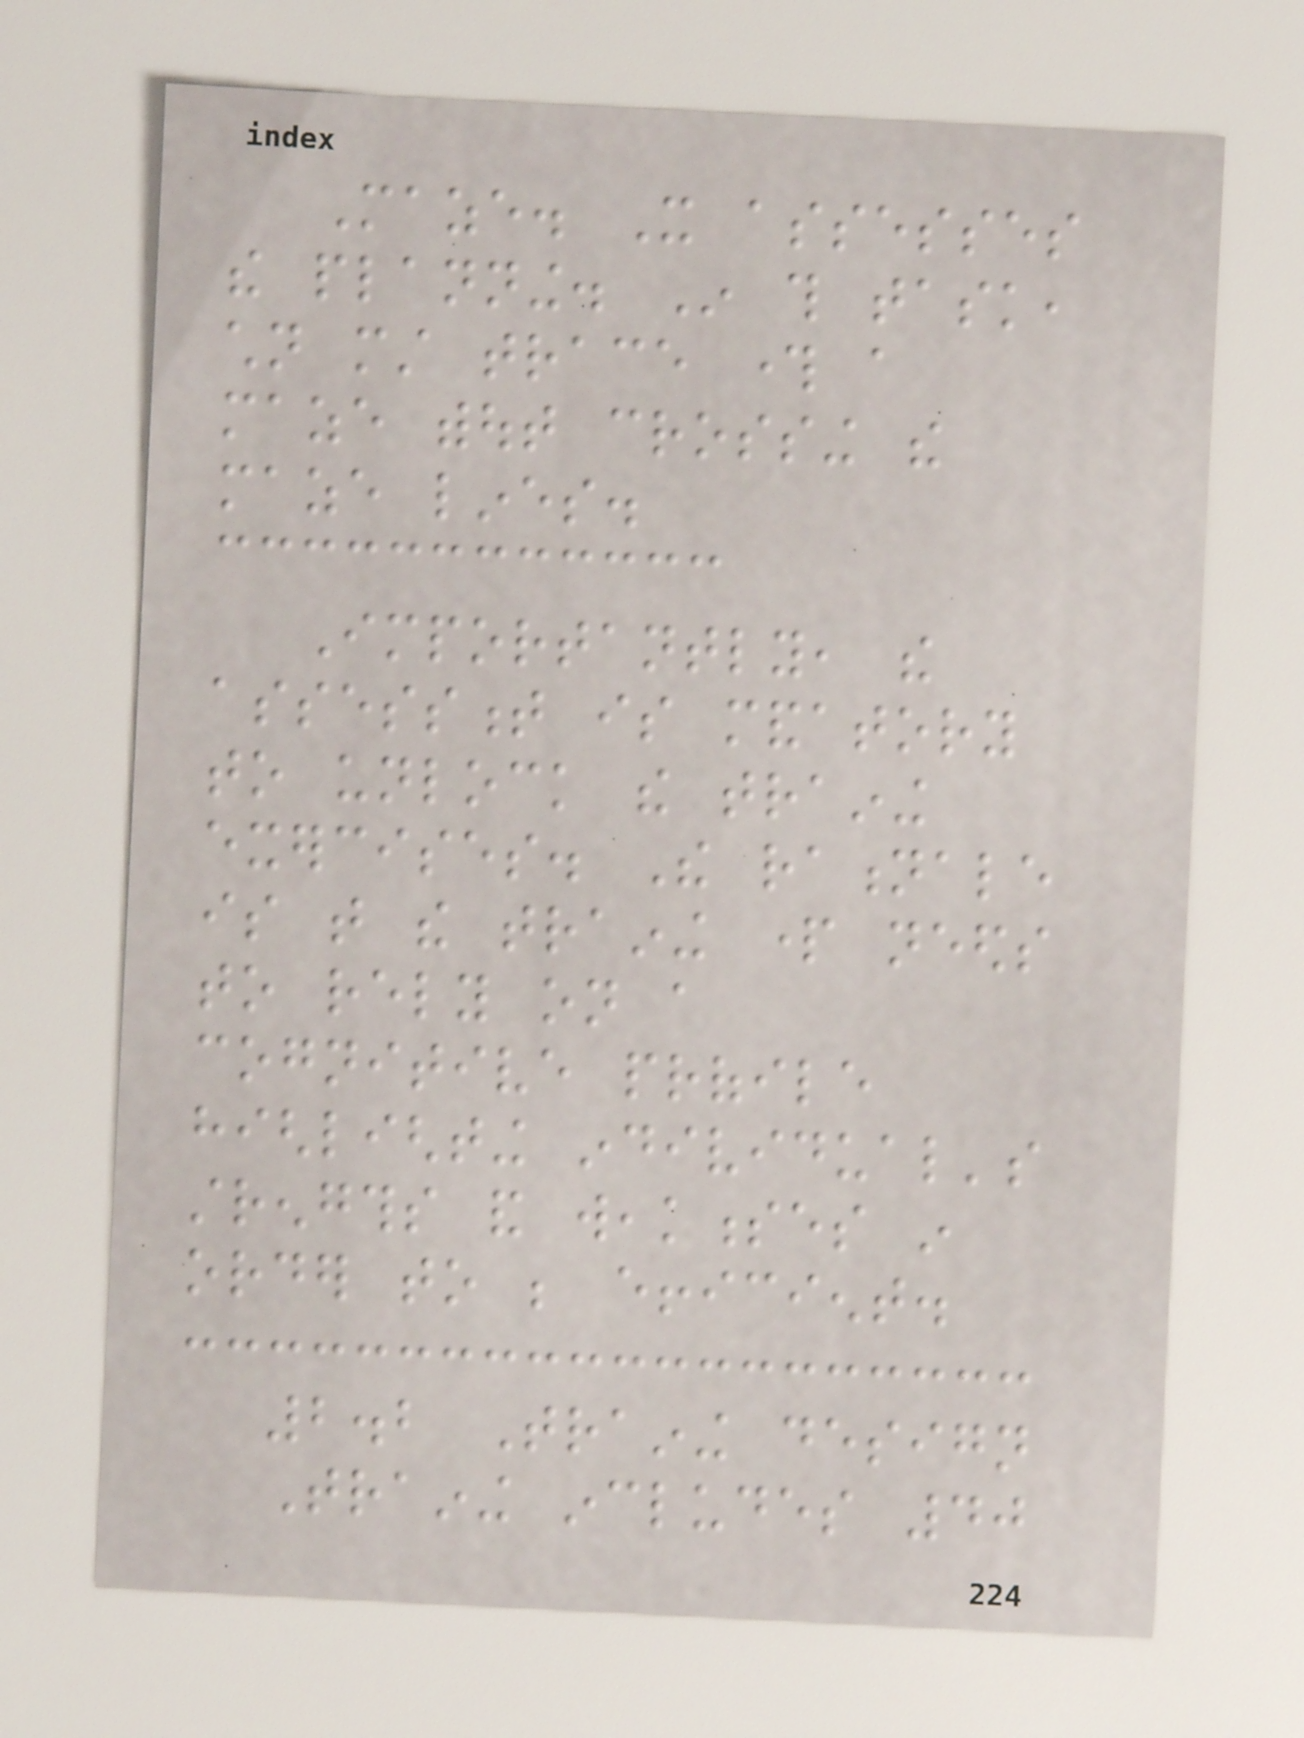Maze. It assesses
the planning. In this task,
children must trace through a
maze without crossing the
maze lines.
Importantly, the
assessment is mandatory
to unlock the training
exercises. The rationale
is that the training part needs
to rely on a
cognitive profile
highlighting individual's
strengths and weaknesses in
order to be efficient.
2.2 Training design
Training includes 40
